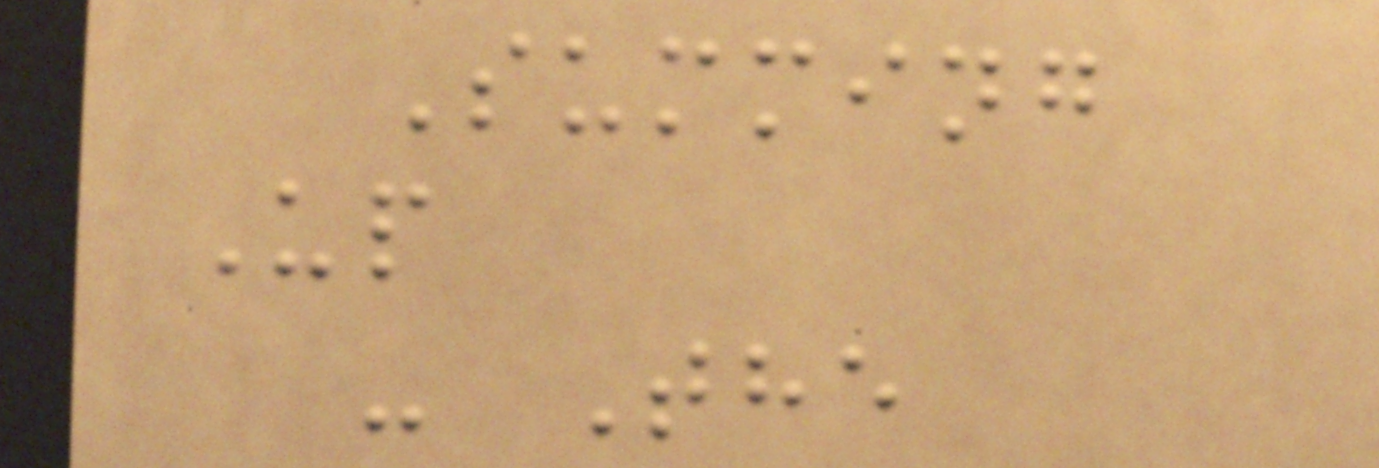Summing
Up
- The
